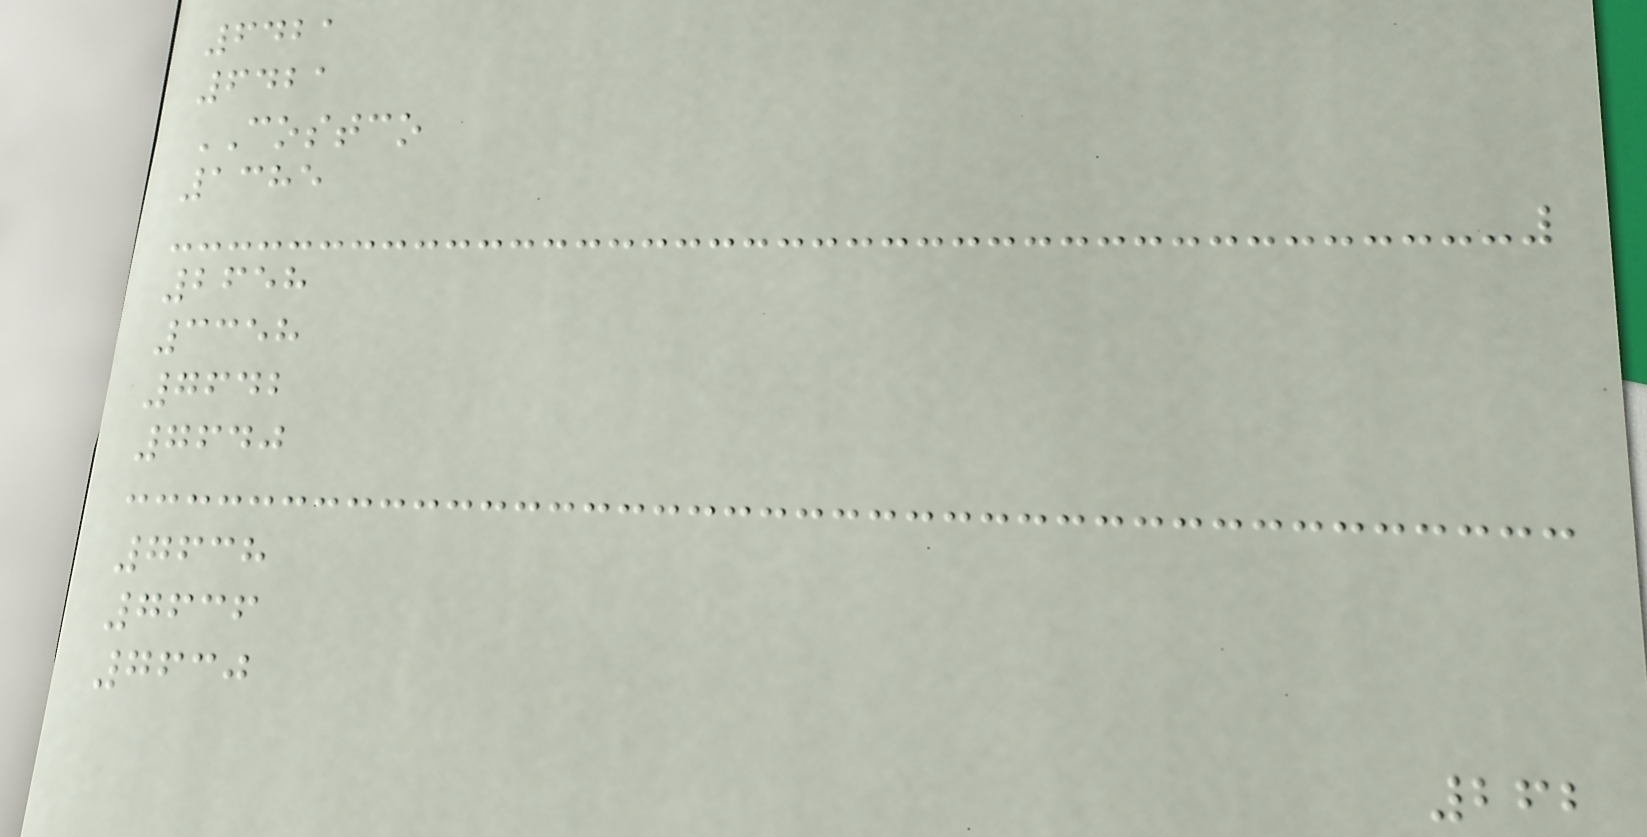6421
6421
COSTCO
1385
2658
3358
7642
7640
7638
7636
7630
262
